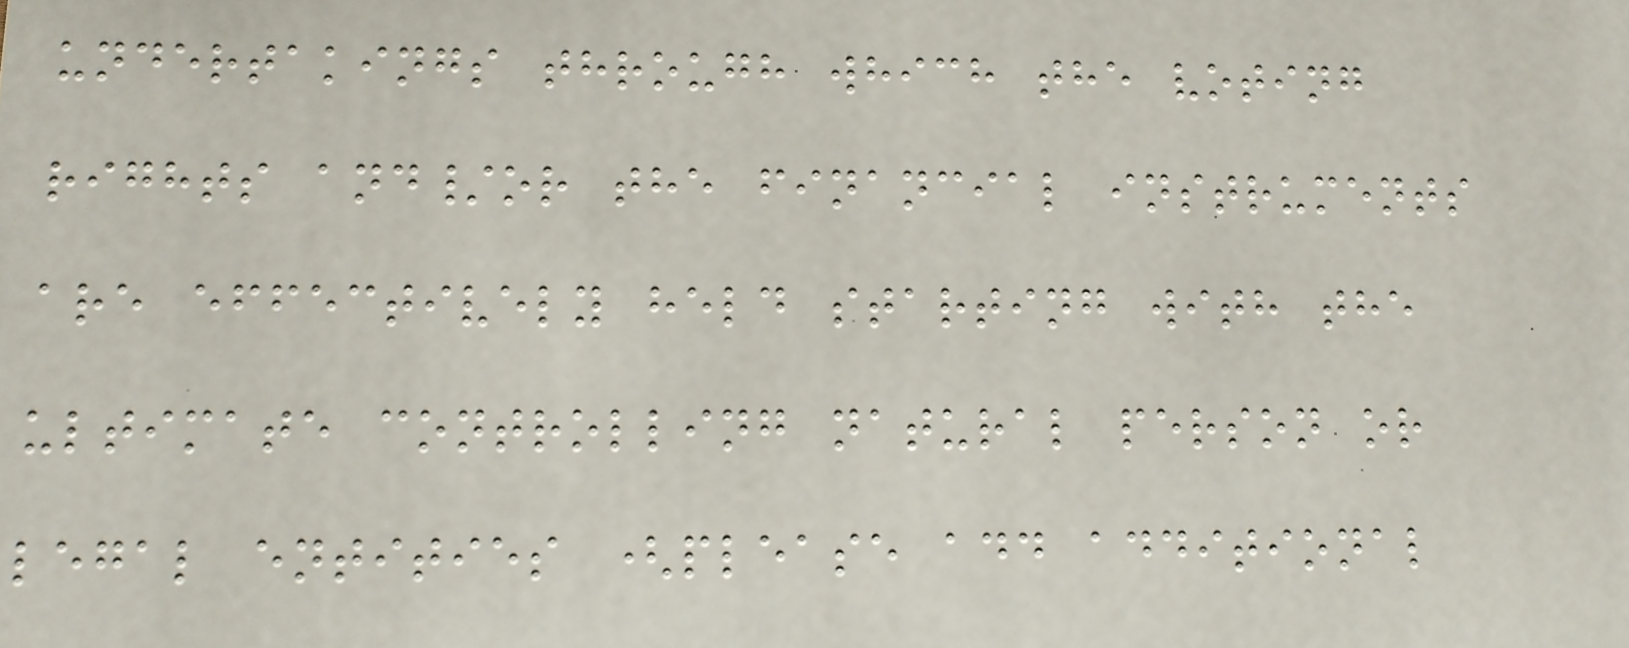undertakings through which the voting
rights and/or the financial instruments
are effectively held starting with the
ultimate controlling natural person or
legal entities (please add additional
